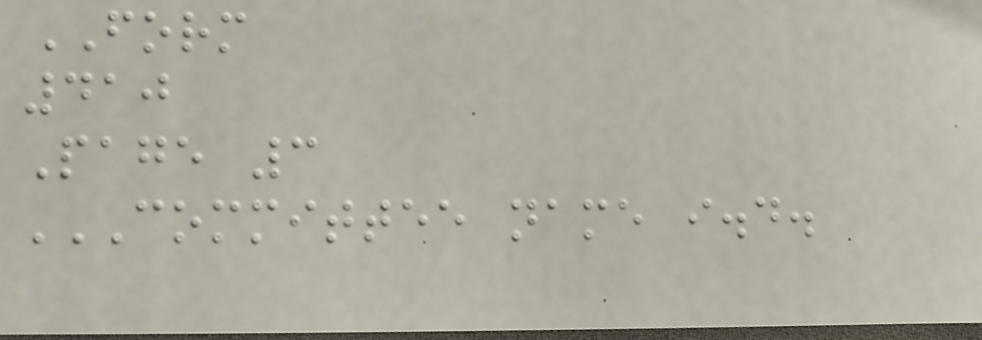FORM
410
Page 3
COMMITTEE NAME I.D.
